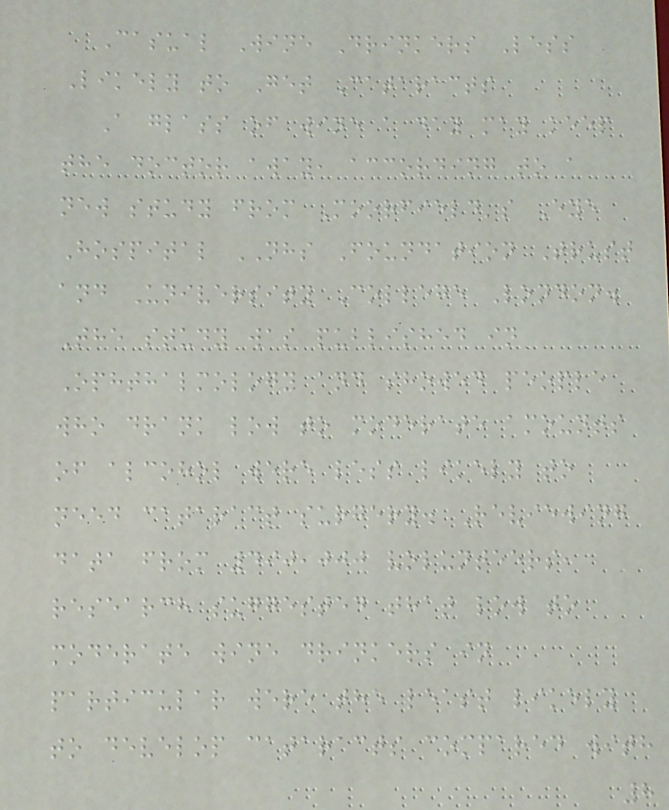Casual Wine Drinkers Less
Likely to Get Cataracts
A glass of wine a day may keep
the doctor away, according to a
new study from Moorfield's Eye
Hospital NHS Foundation Trust
and University College London.
The study was published in
Ophthalmology and showed people
who drank low to moderate amounts
of alcohol were less likely to
need cataract surgery. Reviewing
data from 490,000 volunteers,
research suggested that low to
moderate wine drinkers in
particular were the least likely
to develop cataracts compared with
8
